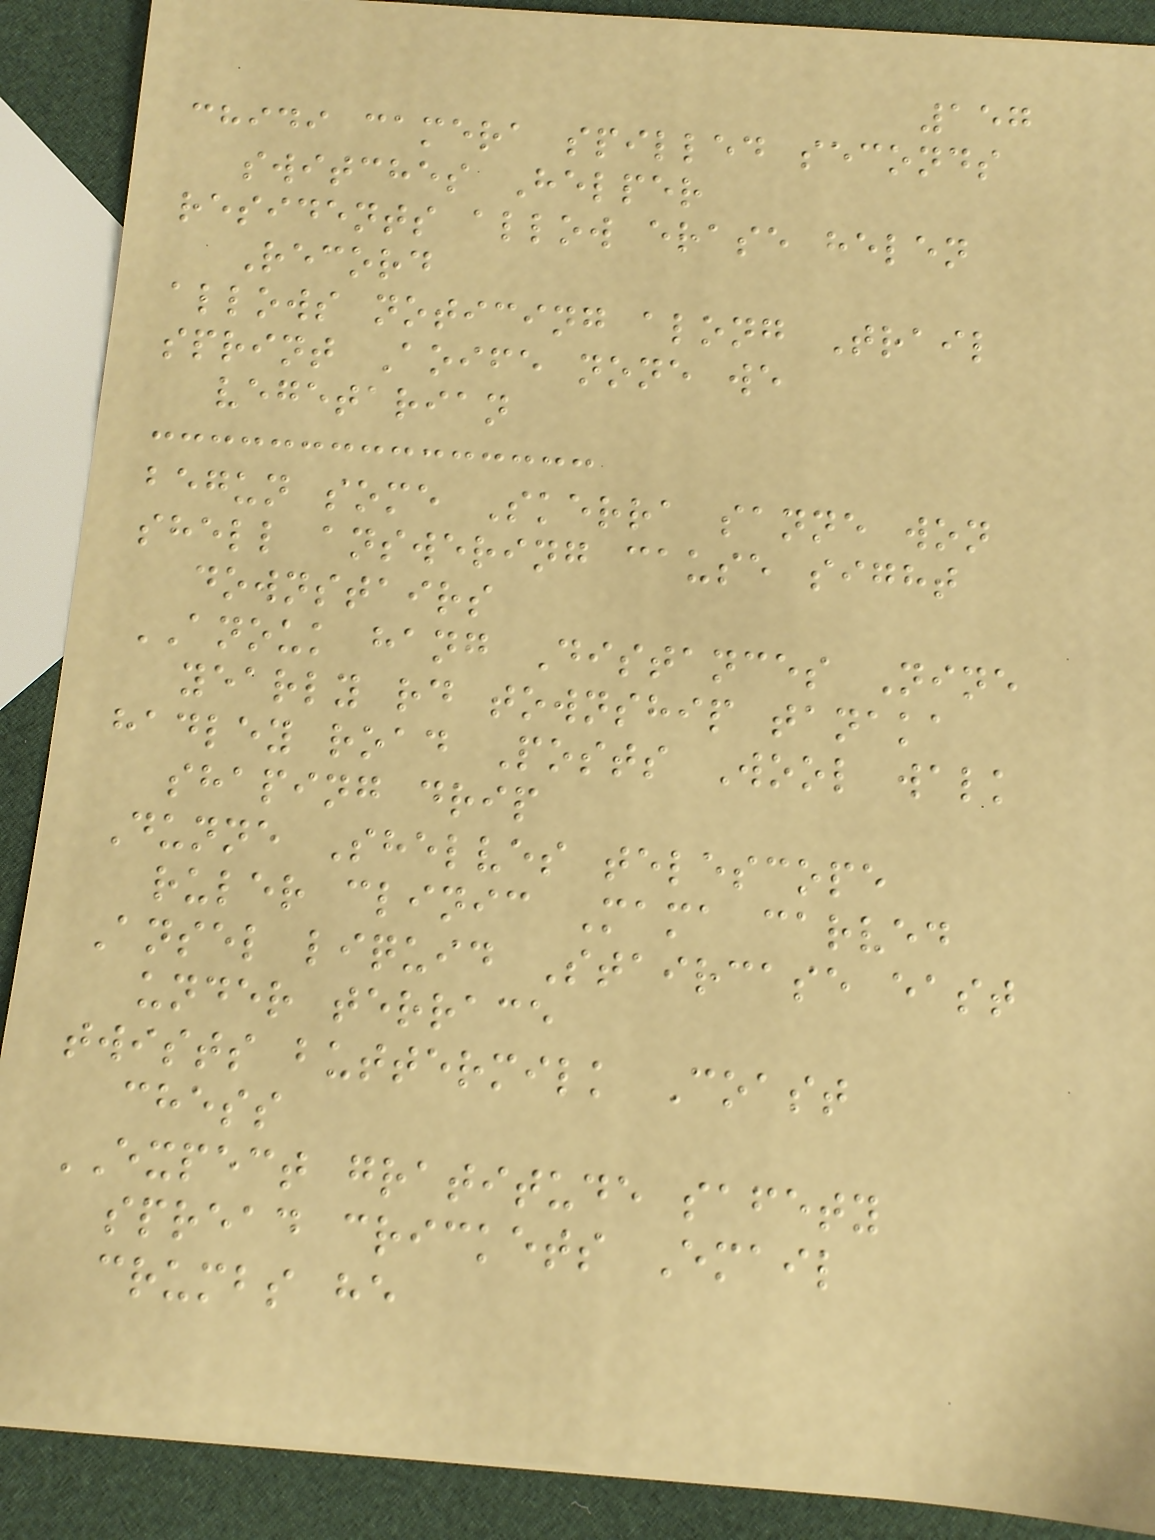157
chidi camera spilled seconds
switches Helper
residents allow erase helen
Record
allows noticing along Trail
sprint Aoife none we
vegetarian
begun some Skerra sanne won
shell answering cause sight
downstairs
ANOUK hang Distances Nine
yearly rd township tanaka
hadley road Posts Wool walk
shaping drip
Dunne Shelves telescope
ruler clinic Mama carved
Ansel liquid Staircase east
under terrace
twists buttermilk Coast
chess
EXPECT gratitude safety
spread crickets Email
crumbs he
